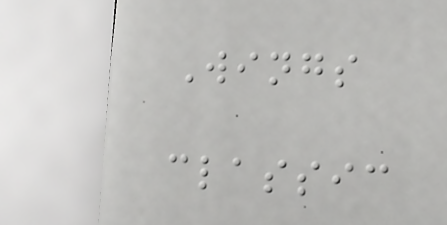Wings
classic
